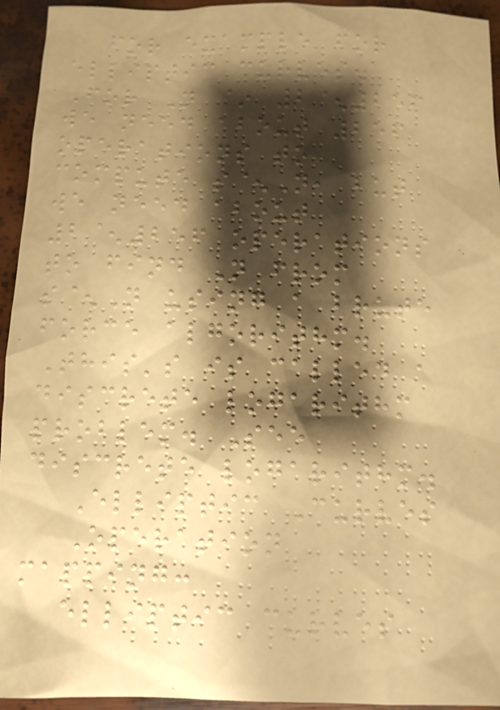for example for
elliptic curves.
For N ~ 2^256
we need about 256
operations to
compute s^N, but
we need about
2^256 operations
to find N from
s^N using a brute
force algorithm.
This's is called a
discrete logarithm
problem. See
discrete logarithm.
Elliptic Curves
Operation
mapping:
elliptic curves
